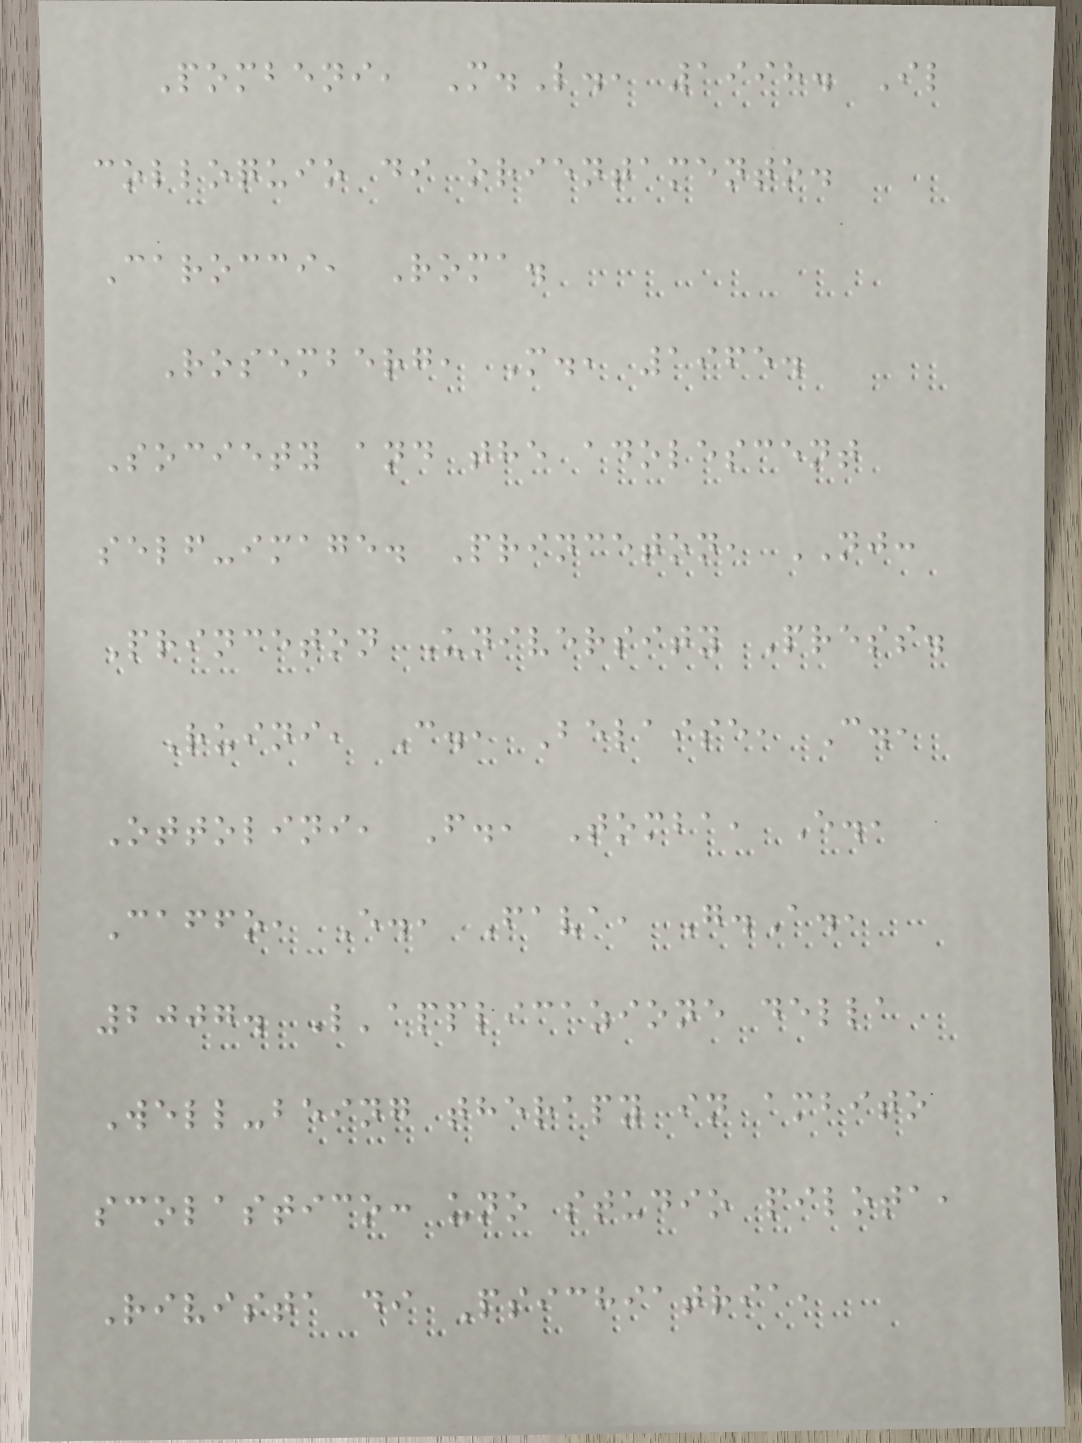Pombeni, M.L., 1998. Il
colloquio di orientamento.
Carocci, Roma.
Rosemberg, M., 1965.
Society and the adolescent
self-image. Princeton, NJ:
Princeton University Press.
Ruini, C., Belaise, C.,
Ottolini, F., Tomba, E.,
Caffo, E., Fava, G.A.,
2007. L'applicazione della
Well-being therapy in ambito
scolastico: uno studio pilota,
Rivista di Psichiatria,
